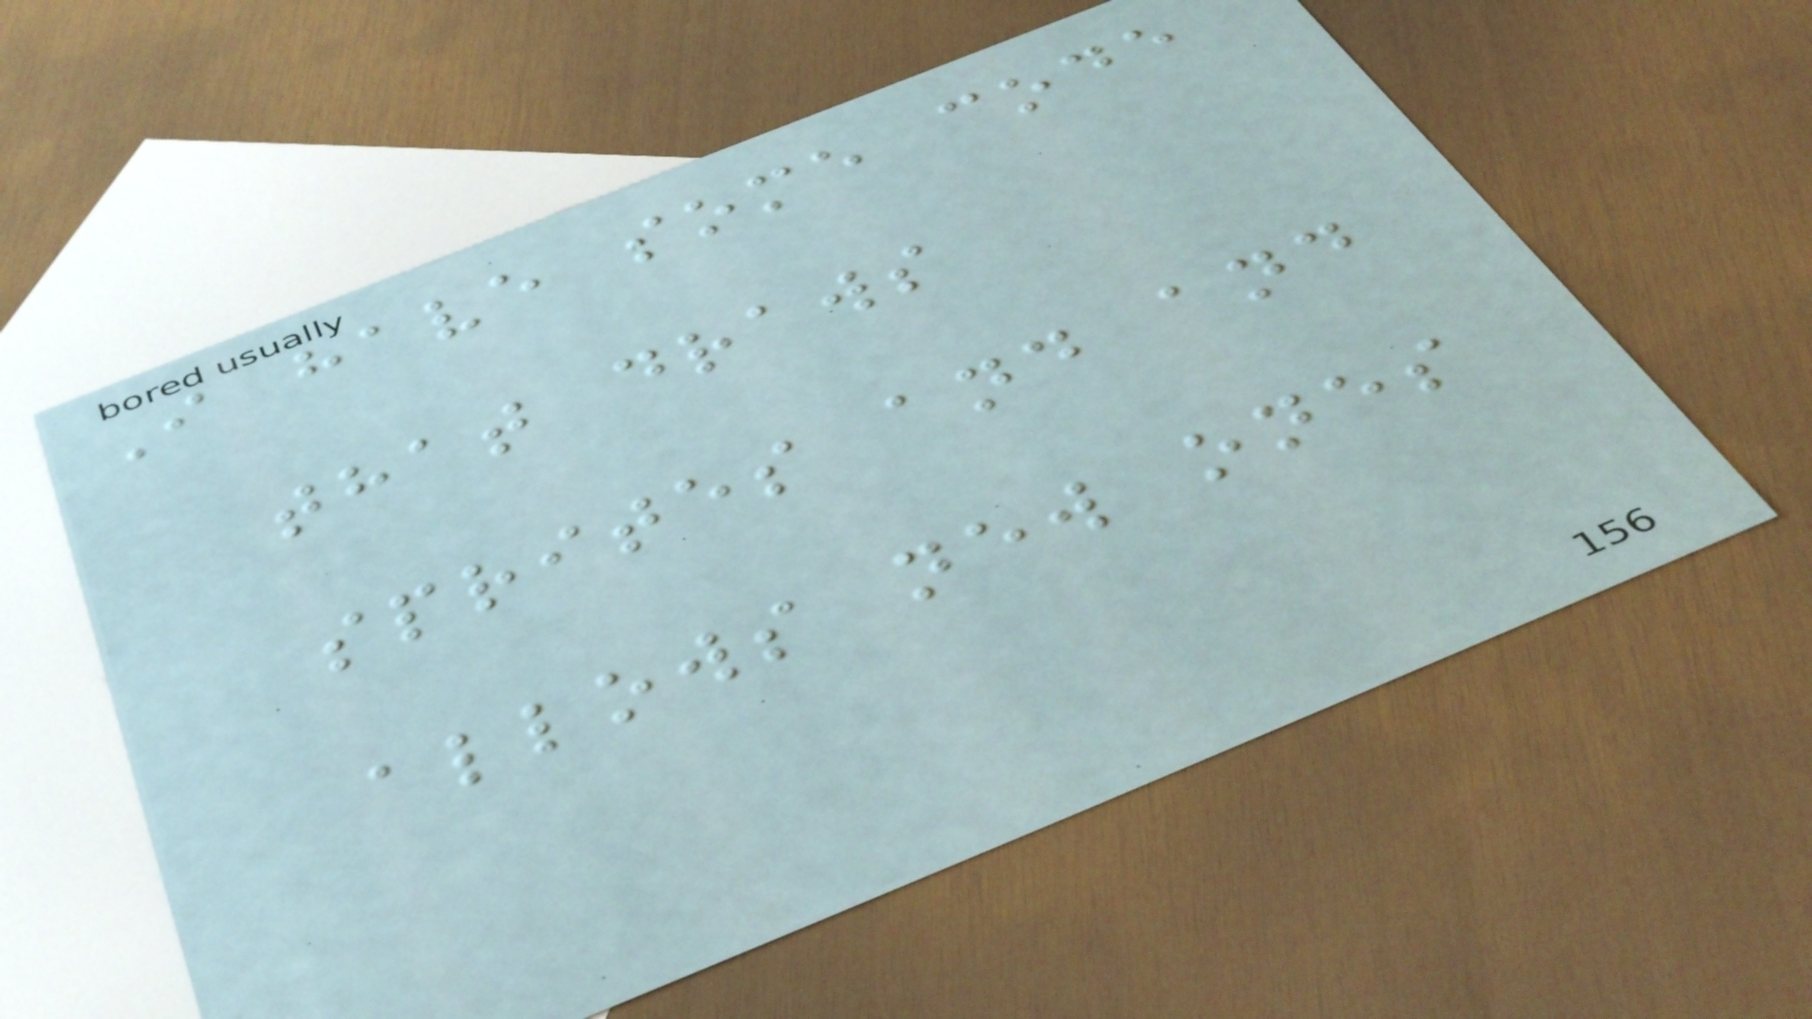I have some code
that draws
sprites and and
allows new ones
